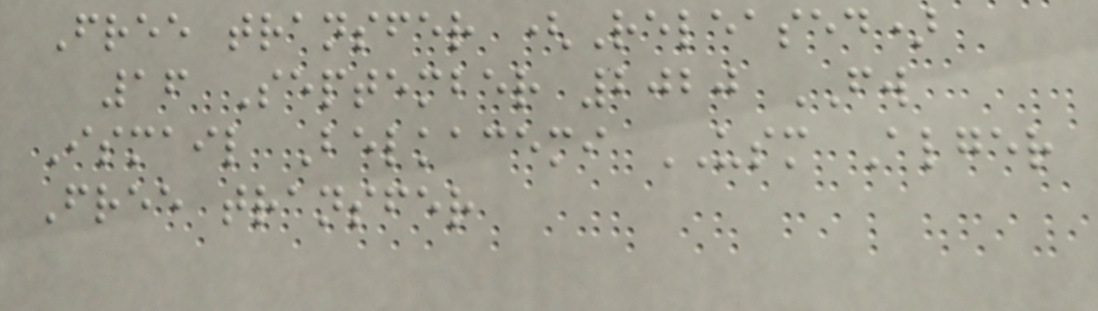Free transfer (Released)
16 September 2020 FW
Ismail Belkacemi USM Alger
Free transfer
